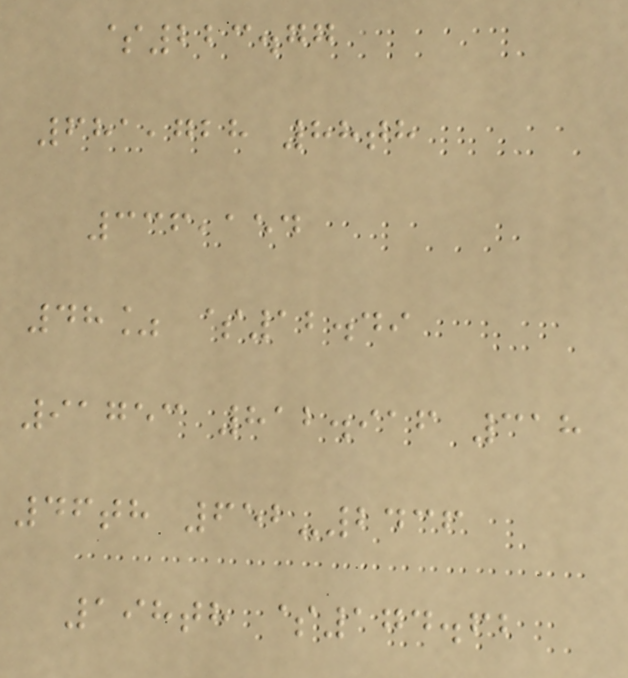$223.77
681,728 88th
336,154
48% $12.49
91753 812.916 318
46th 652-2436
198th $174.62
